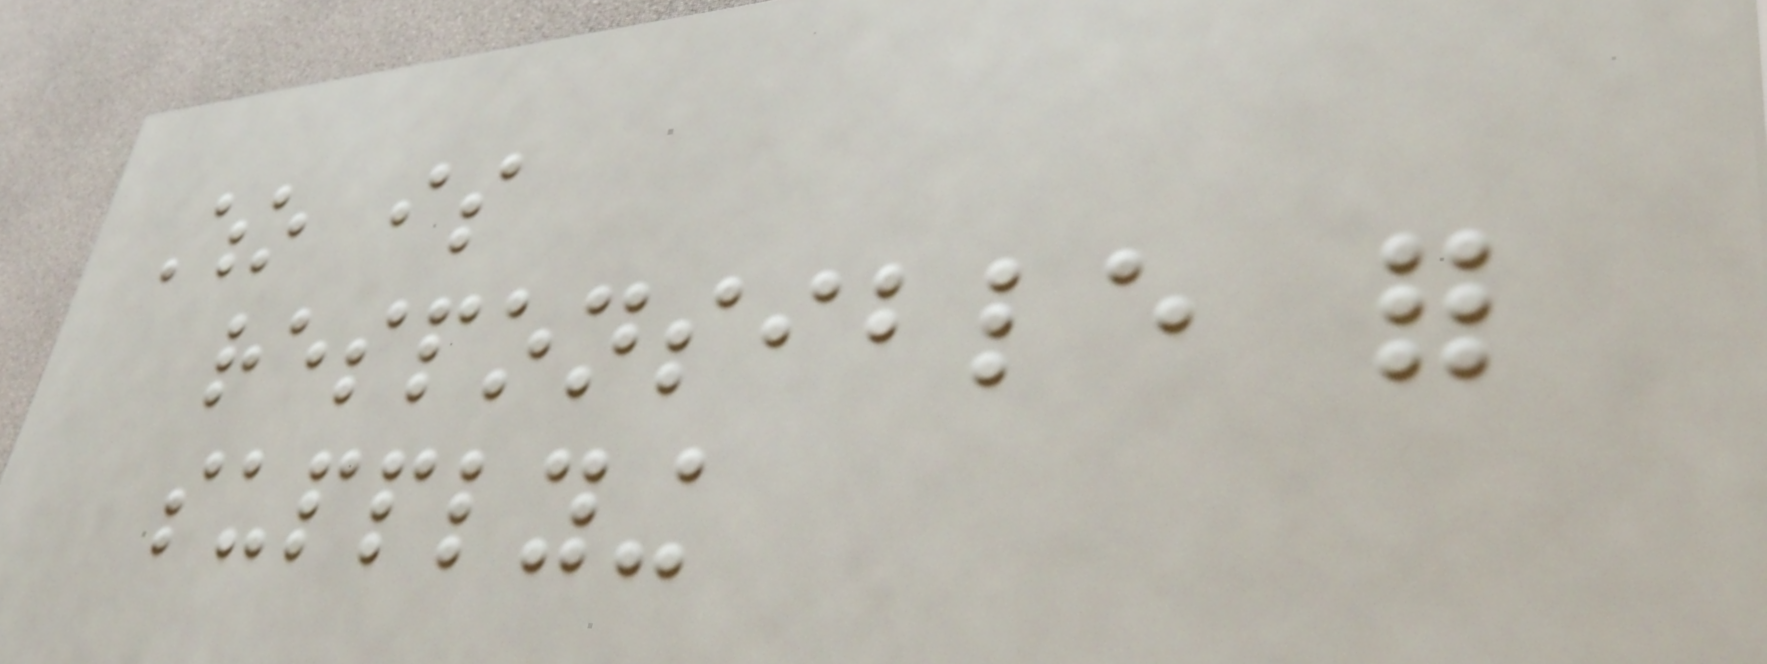Who is
responsible for
supplying
